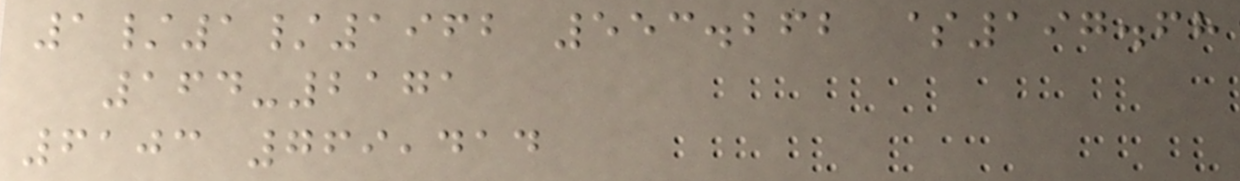1/1/1962 553.262 $197.68
164-2171
6103 769,414
